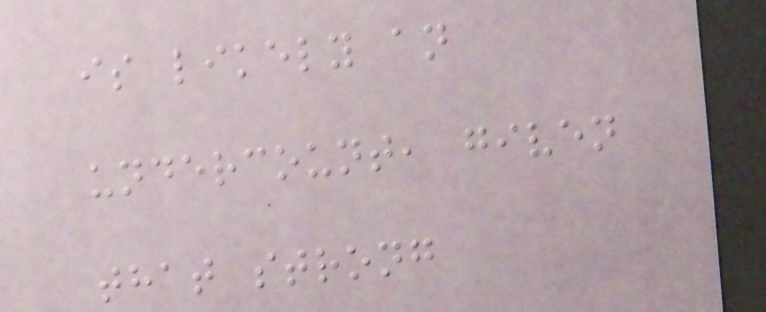is likely an
undercount, given
that strong
